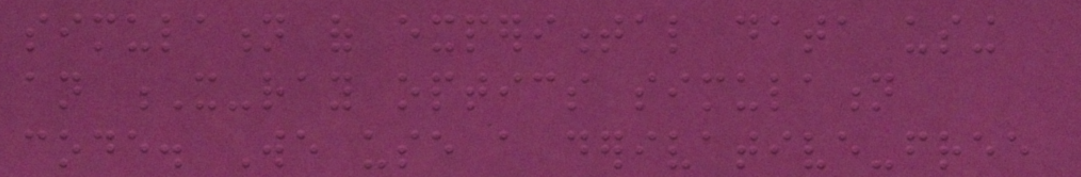simulation of experimental data using
an X-ray optics simulation
code. We use a derivative-free
